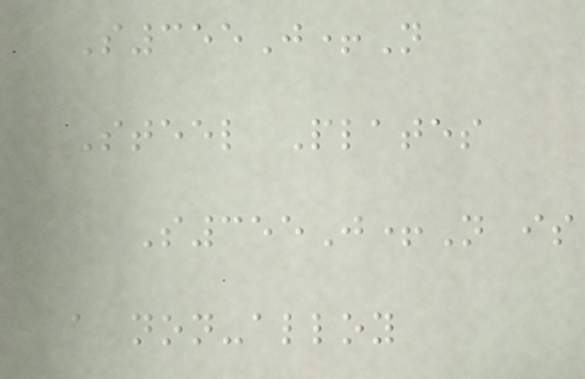S355J+N
Steel Plates
S355J+N is
a non-alloy
